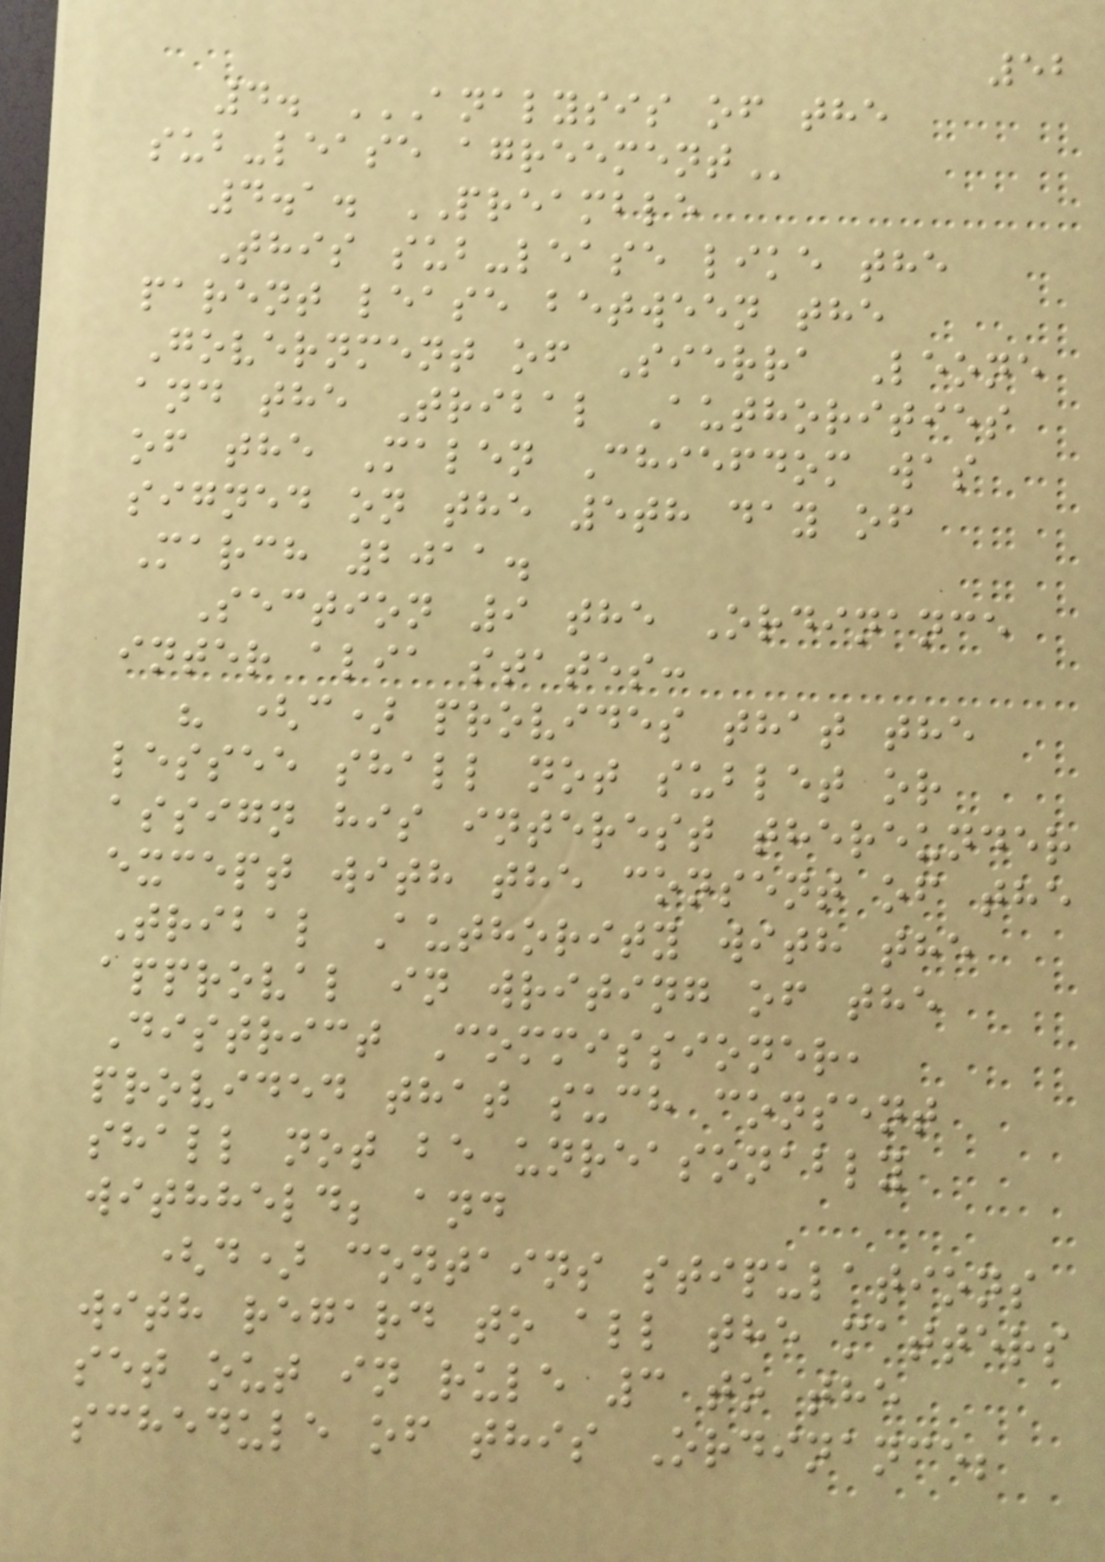52
4. ANALYSIS OF THE
SUB-LEASE AGREEMENT
4.1. PREAMBLE
This sub-lease like the
parent lease between the
Government of Sierra Leone
and the Tribal Authorities
of the Malen Chiefdom was
signed on the 5th day of
March 2011.
Section 9 the Ordinance
inter alia states:
" (c) provides that the
lessee shall not sublet or
assign his interest thereunder
except with the consent of the
Tribal Authority with the
approval in writing of the
District Commissioner,
provided that such consent
shall not be unreasonably
withheld; and
(d) contains stipulations
with regard to all the matters
set out in rule 3 to the
schedule of this Ordinance;
